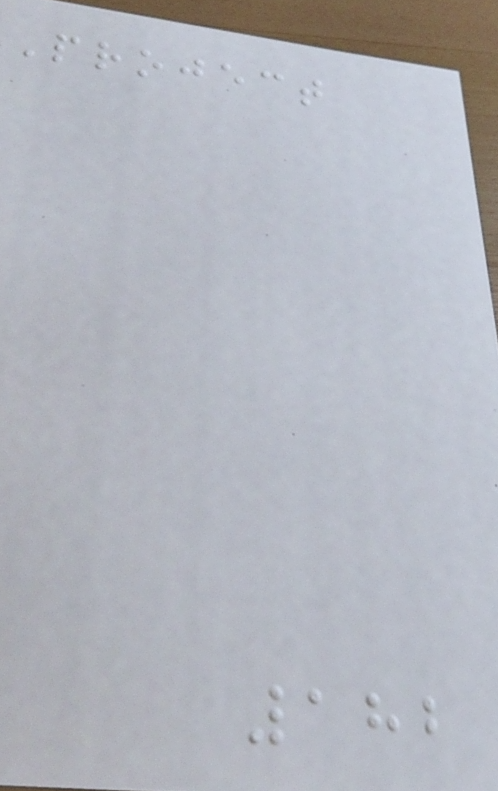Project
182
